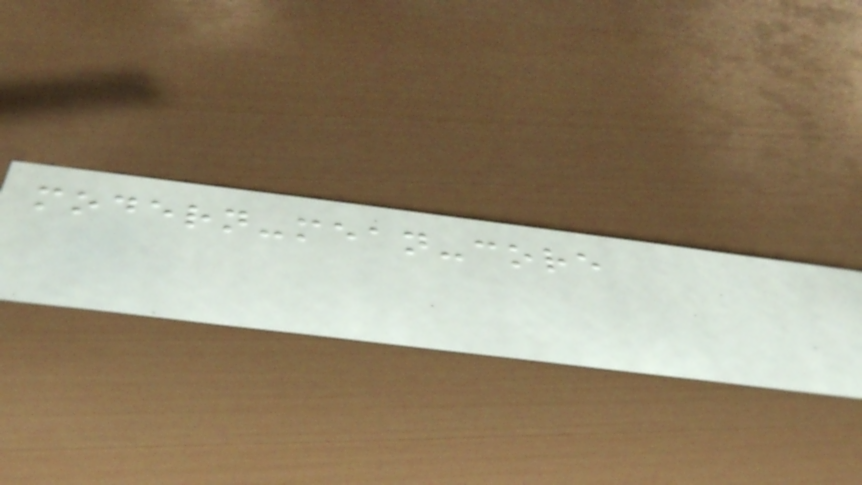modern-mean-core
